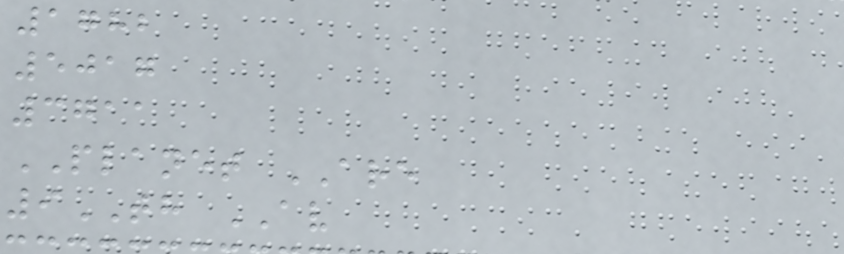1782
5017
3711
PLANET ARE
9TH AV
